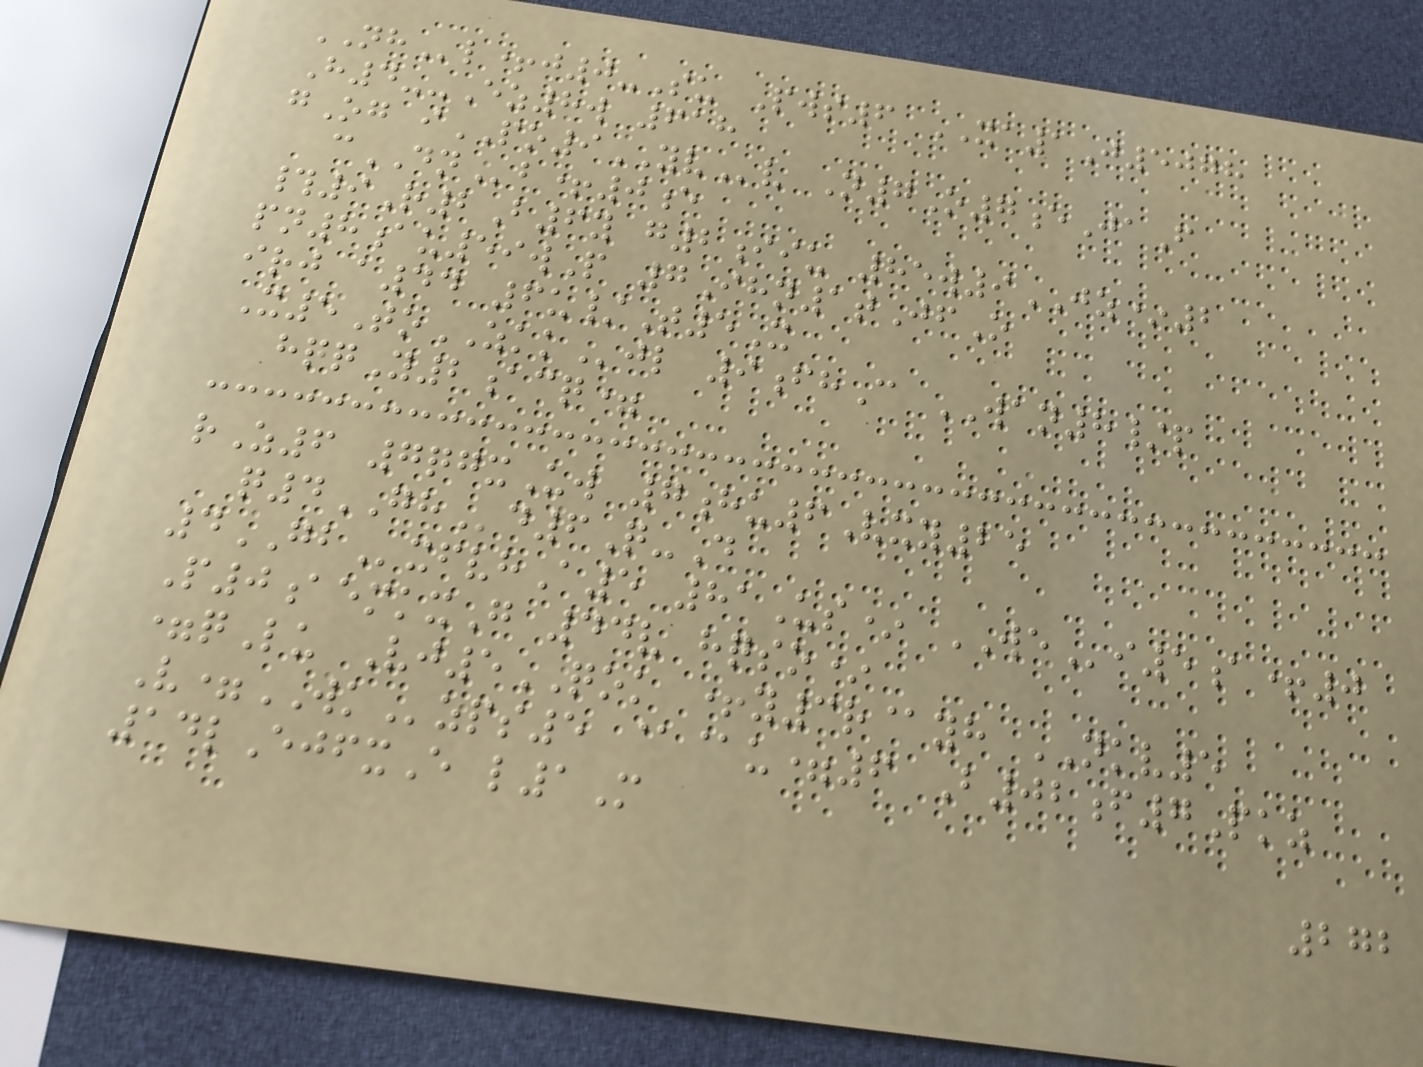NHl+j0-Su Pws6 XA1J5078
H4--Ez8w 618
gOg iPO9YVv N7O7eJaF
cDNb+0e
#9R2B6y g2iiu 85w9JZ*2
pn8au59wP 7Ihn1tJfO
irj a44 6u/T5X
X5ToZKKjl 9fhC WAN8/p
hqqY2acq=
rZ6 7qgxUw 7hu6Vxy25
q4GHd6Q-D
4GBxfvhA5 81Us* WEi5a+0
P0aemkxG 44v hqso*
=qLu Vj5QOK +y3r@yh NKV5
V=WKzps5 @@u=6 B02f7Pkz
14lEjfxE l1M
272
